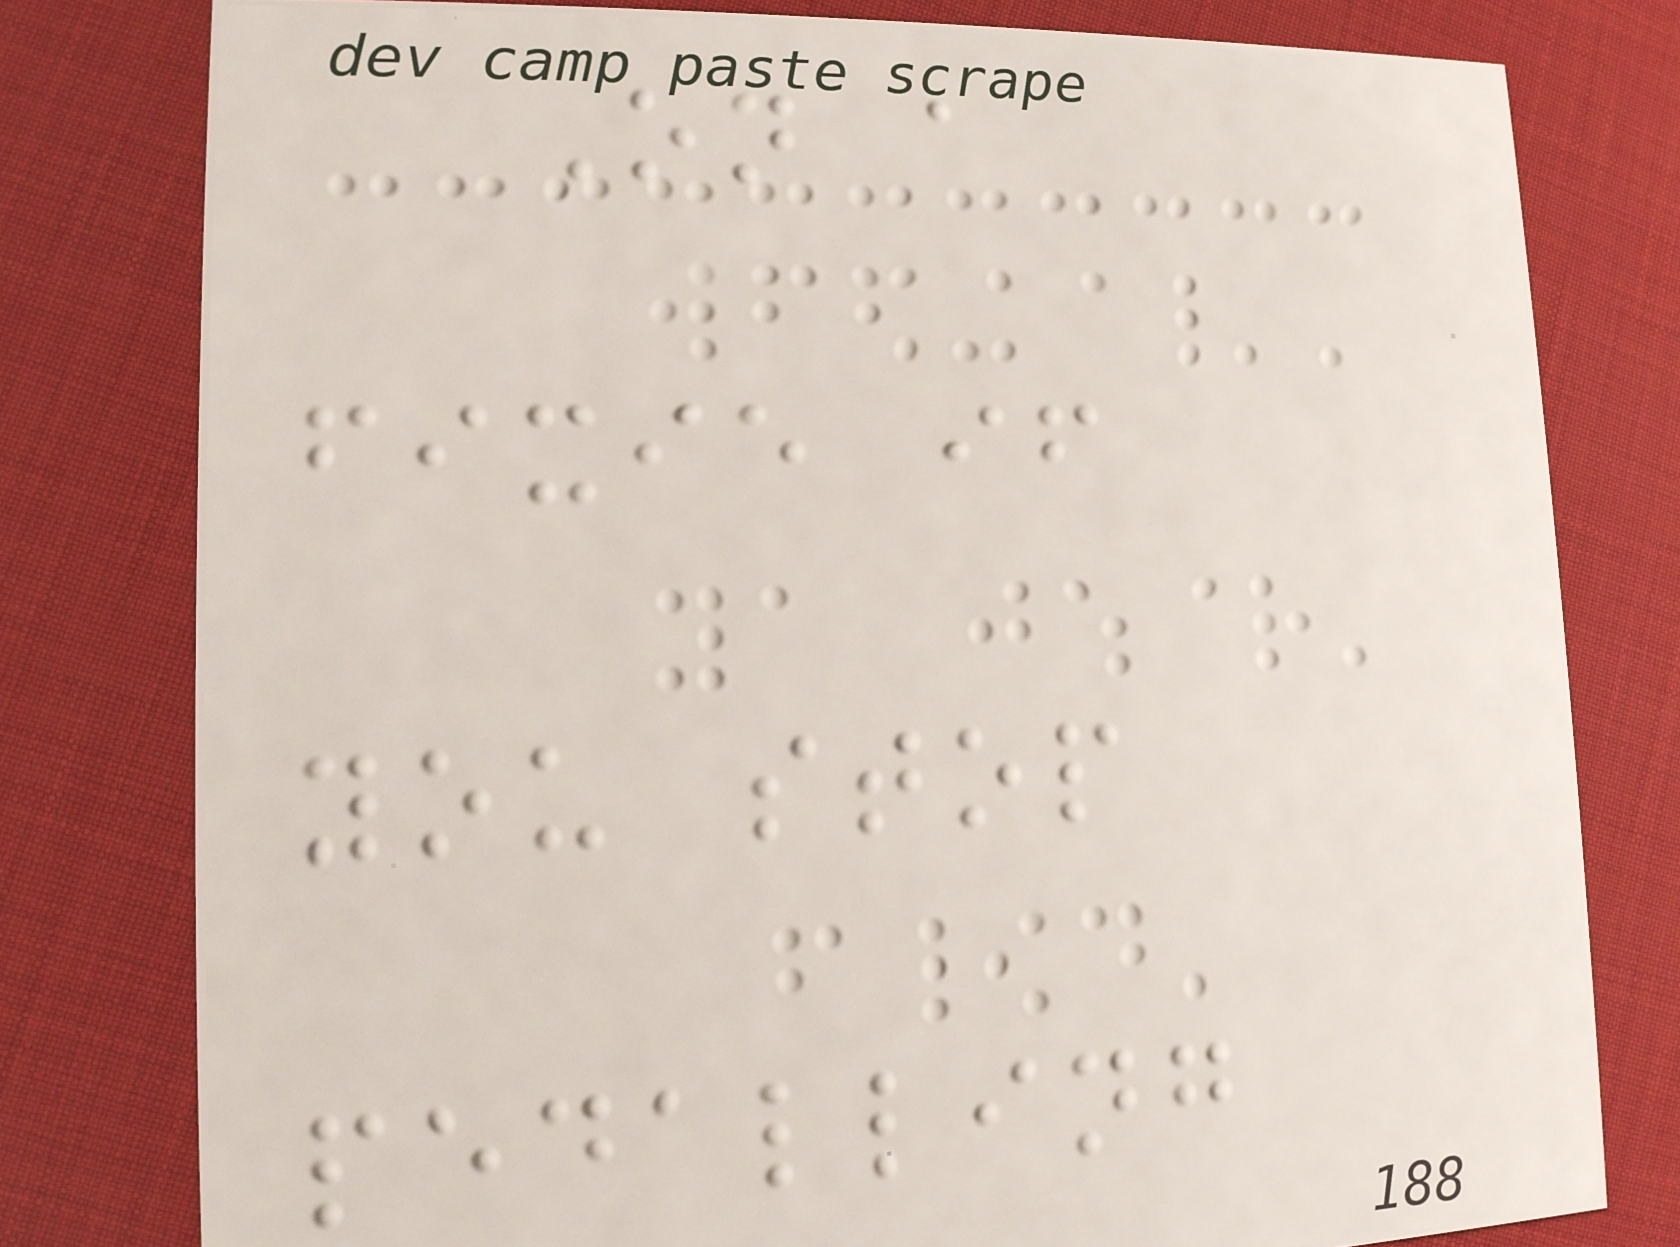On a
fixie if
you stop
pedalling
